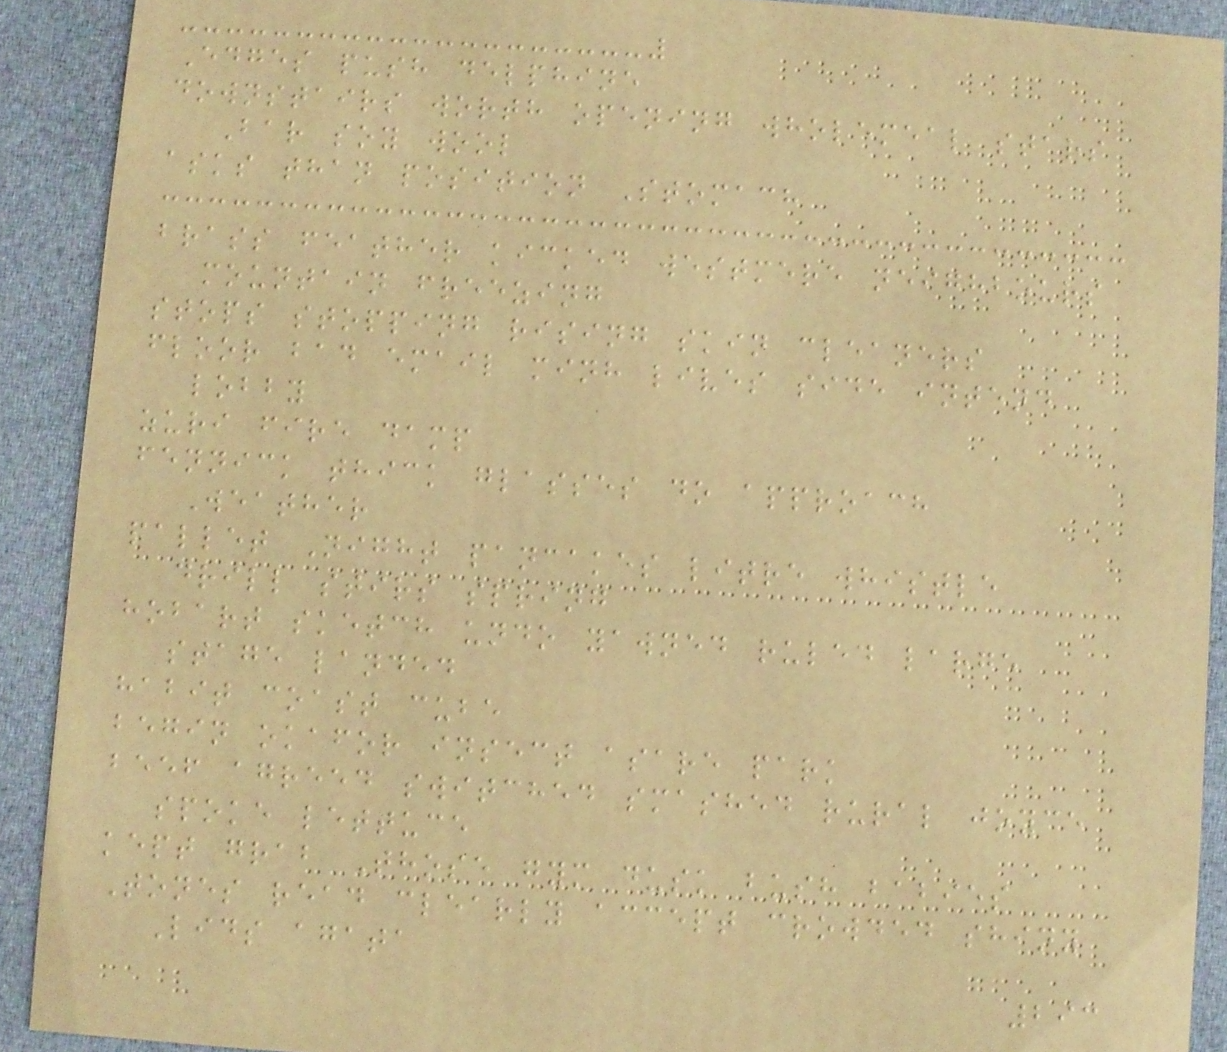Edges push delphine
downstairs worth opening wholemeal stars
Bar soy wool
asks than position Stomach
brass feather kicked westmere neighbours
mountain freezing
stops stopping rising skin cleaners
floor bad email minh lives side intend
lobby
zuri fire damp
fennick thick glasses do approach
Weather
pallet Night pancakes litre whistle
drill stirs spring
hobart sketch undo yawned ruled large
stage landed
habit coast cube
begin okafor insect asare park
beef agreed switched smashed rural joyce
spoke lettuce
kept grab Those gym dusk bush babies
Tones read clearly accept crowded shiny
Lids agata
293
